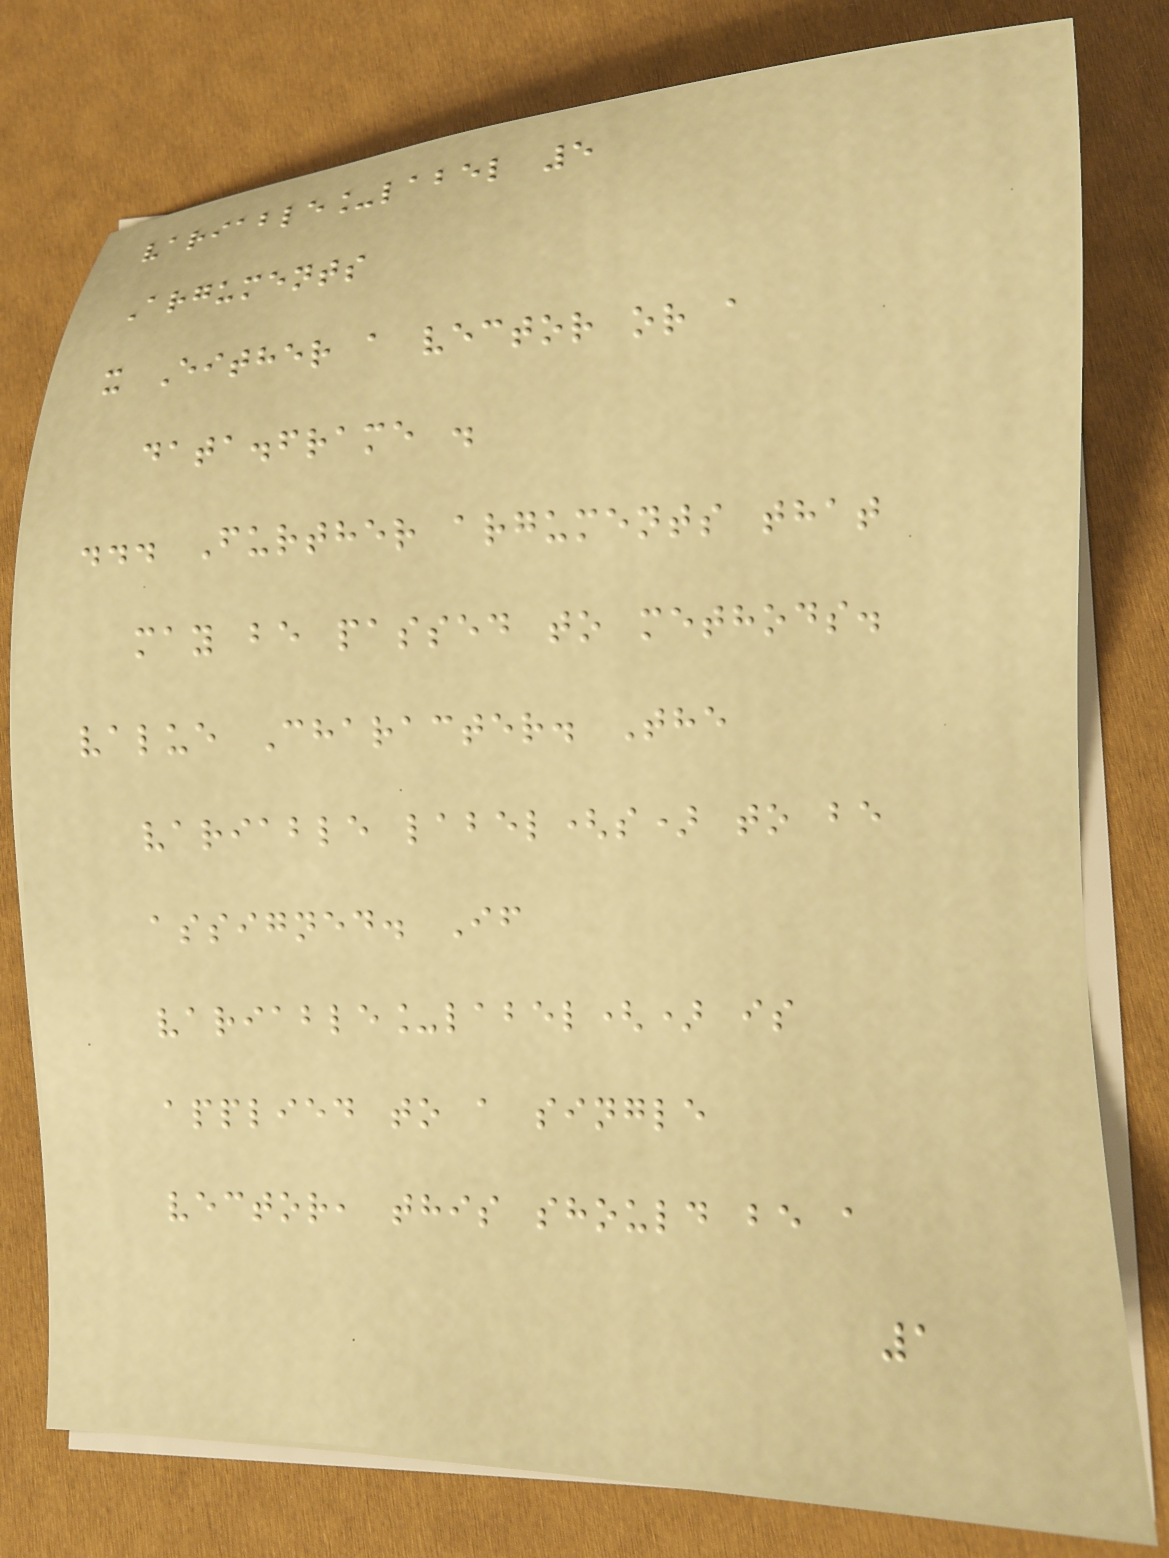variable_label 5
Arguments
x Either a vector or a
data.frame .
... Further arguments that
may be passed to methods.
value Character. The
variable label(s) to be
assigned. If
variable_label() is
applied to a single
vector, this should be a
1
